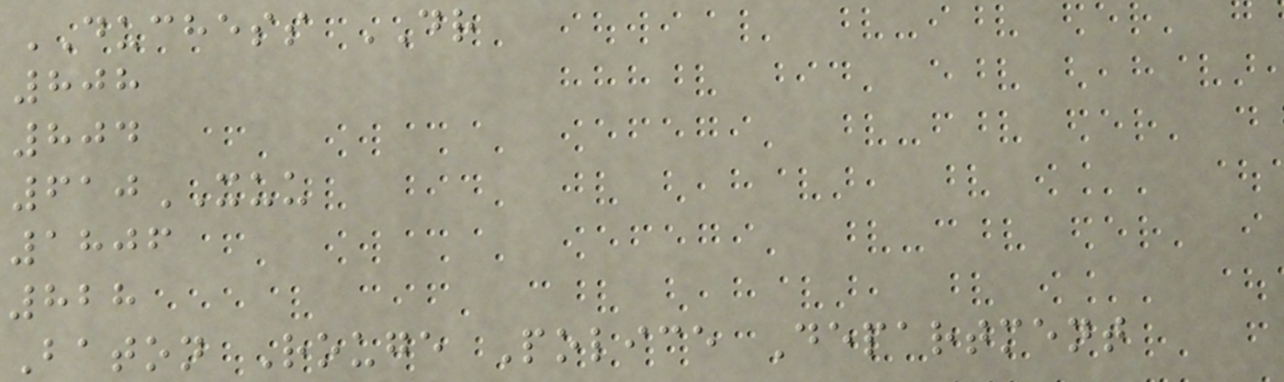DUCHESS DR
808
804
610XUU
1806
828
Baton Rouge Police Department
